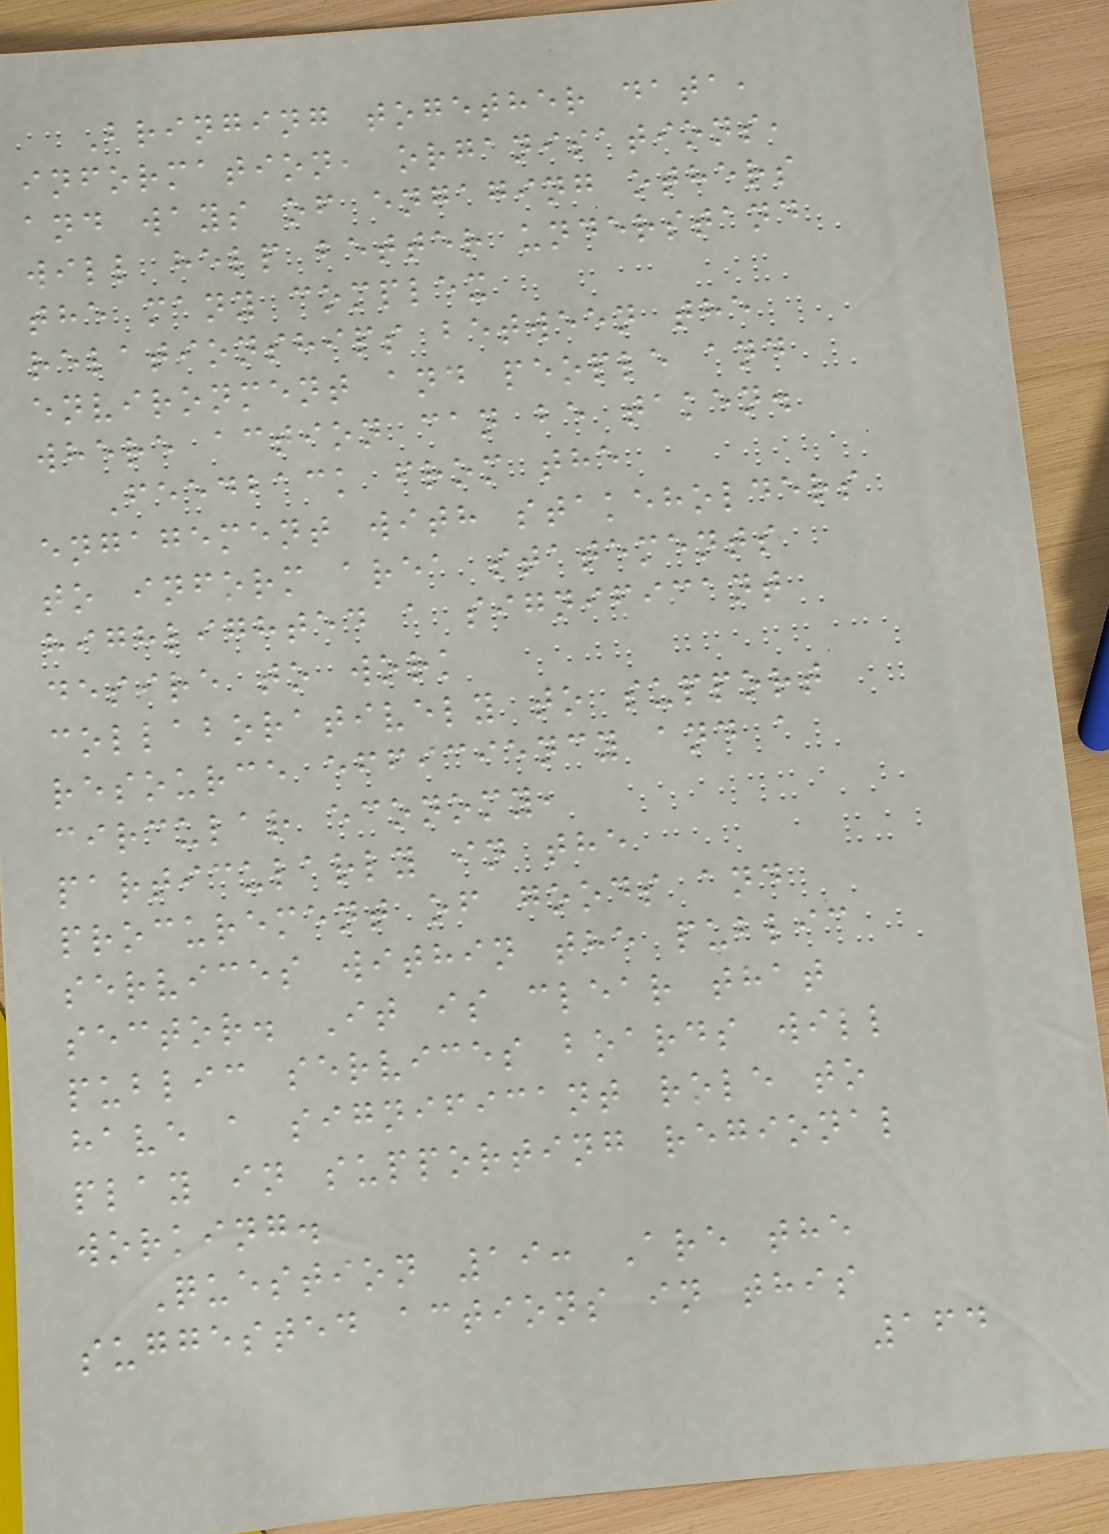Bringing together data,
information, organisations,
and ways of engaging others
will help better understand
the many complex
relationships between the
environment and people and
where action can be taken.
Feedback from the
engagement with stakeholders
to inform area statements
highlighted a significant
desire to work
collaboratively to support
resource efficiency and a
circular economy,
particularly in the
procurement of goods and
services within the public
sector. It is clear that
public services boards will
have a significant role to
play in supporting regional
working.
Question 19: Are the
suggested actions in this
164
